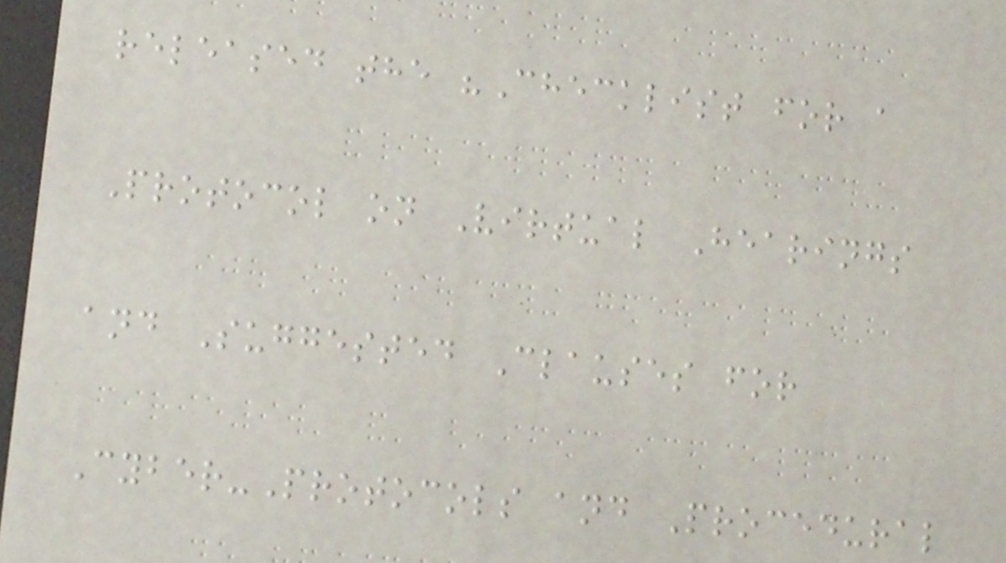released the "Checklist for a
Protocol on Virtual Hearings
and Suggested Clauses for
Cyber-Protocols and Procedural
